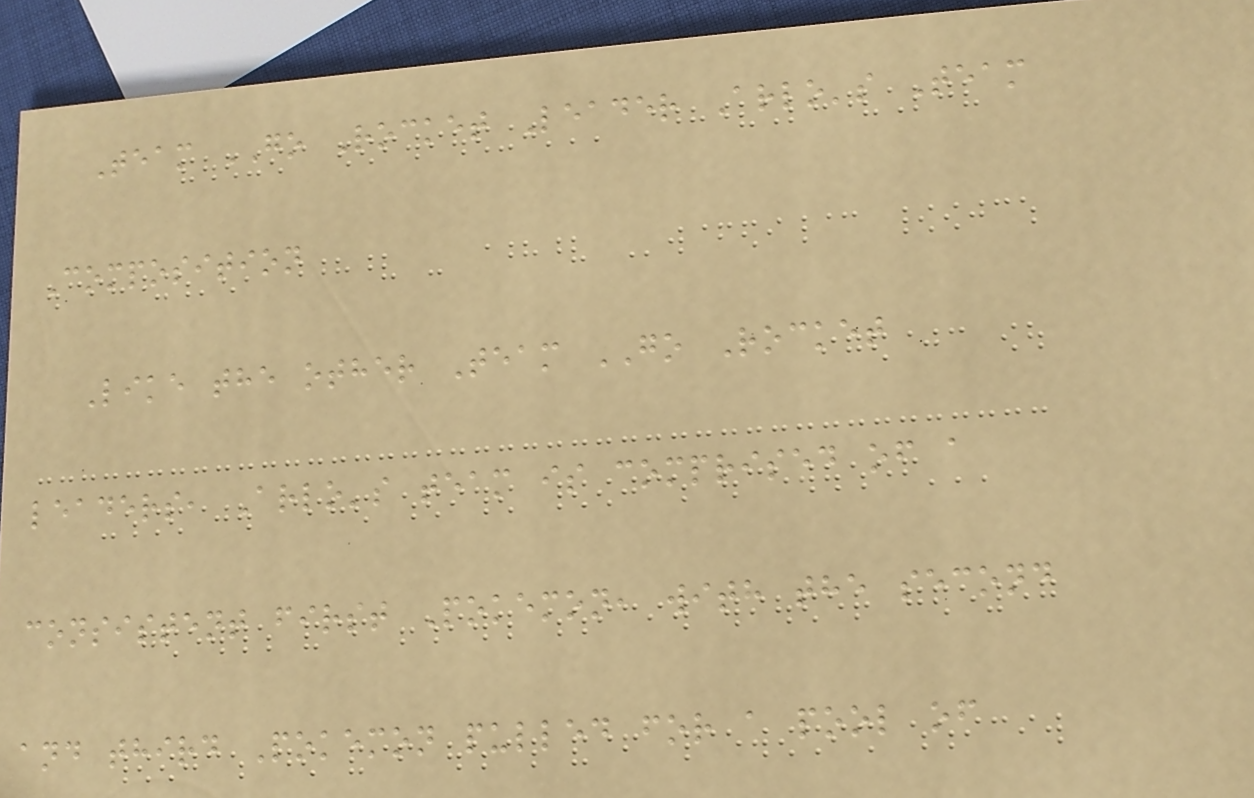Team GO Rocket Leader Arlo's Team
Composition
Like the other Team GO Rocket
leaders, Arlo's team is comprised of a
consistent first Pokemon, with the second
and third Pokemon pulled for a pool of
